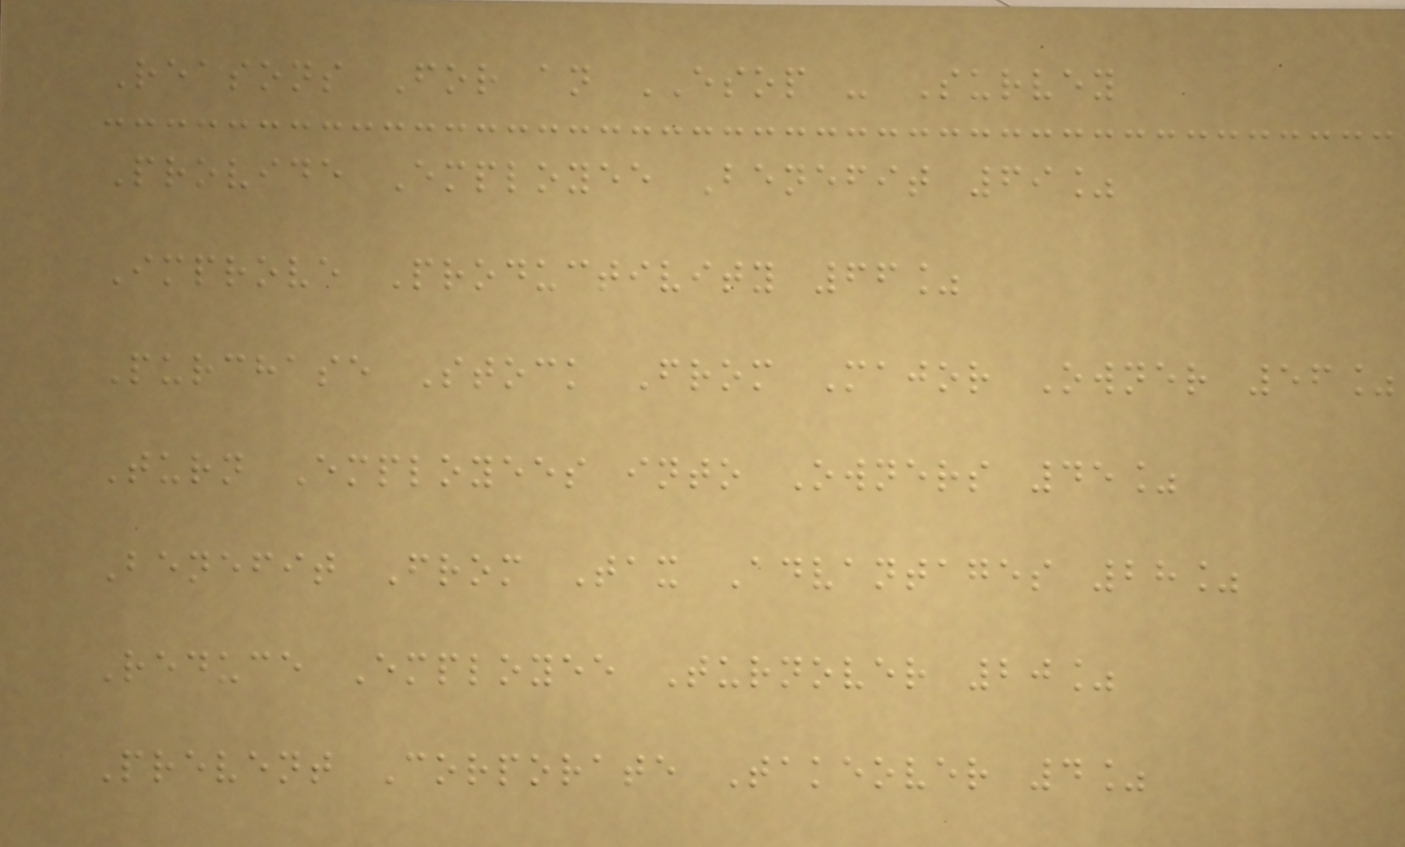Reasons For an ESOP - Survey
Provide Employee Benefit 69%
Improve Productivity 66%
Purchase Stock From Major Owner 56%
Turn Employees into Owners 45%
Benefit From Tax Advantages 28%
Reduce Employee Turnover 20%
Prevent Corporate Takeover 4%
